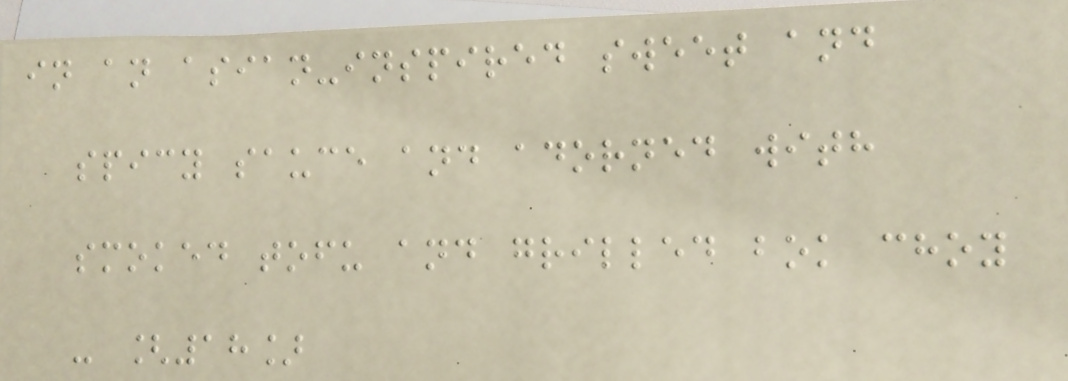in an asian-inspired sweet and
spicy sauce and adorned with
smoked tofu and grilled bok choy
- [18]
